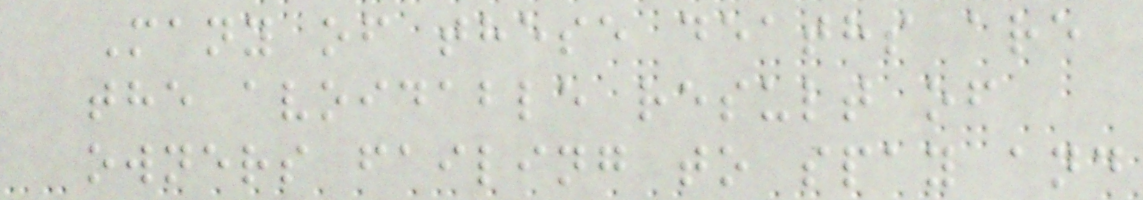Many of these deaths are
the avoidable result of
owners failing to spay and
